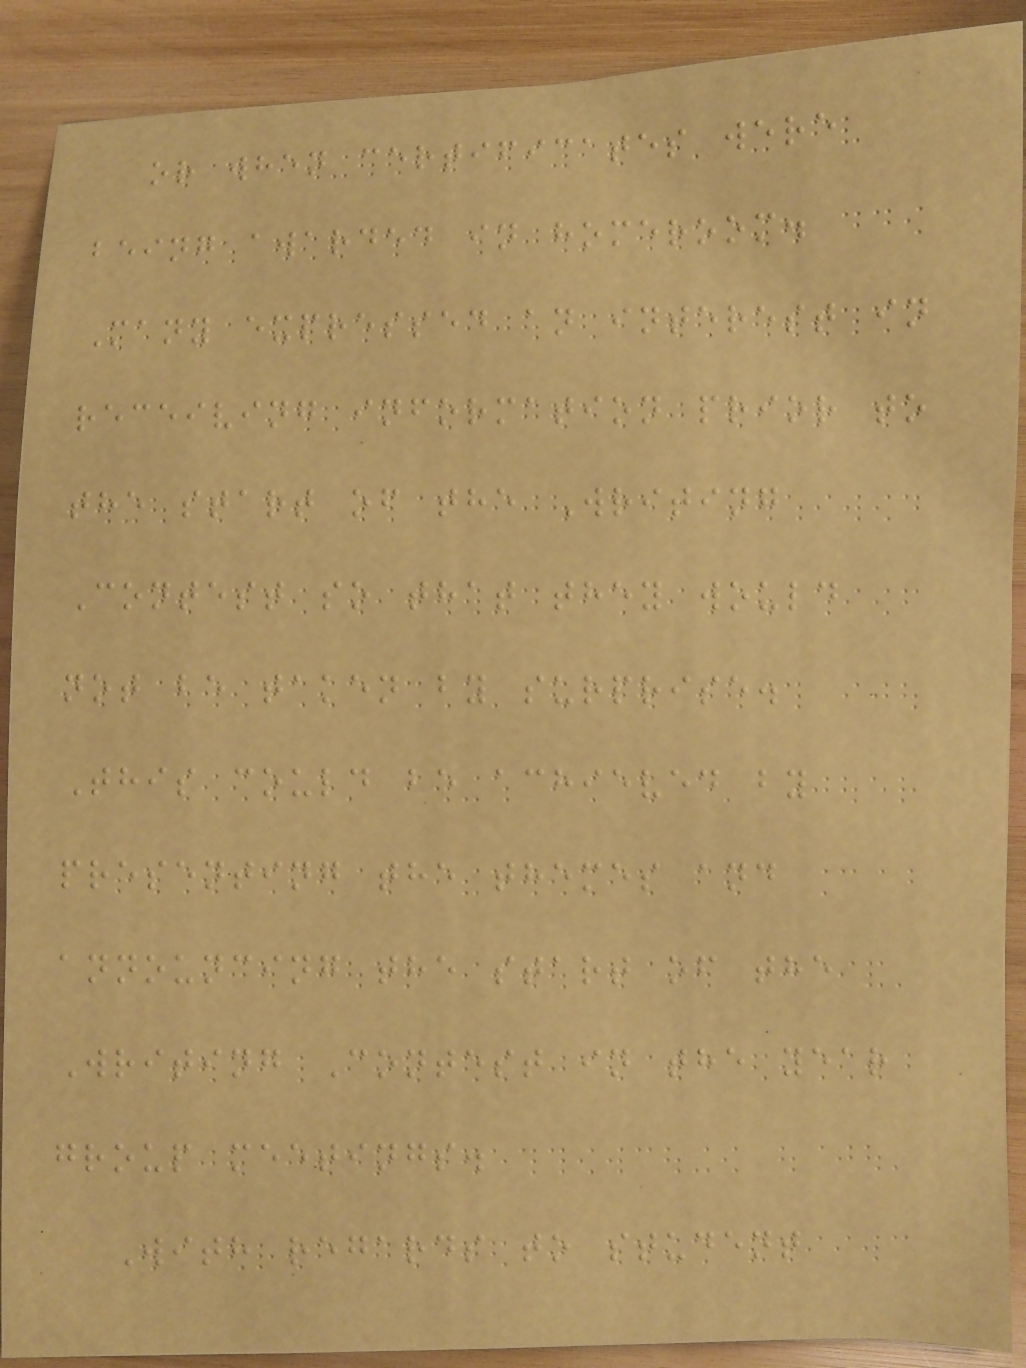or when certificates were
being awarded in homeroom.
Many expressed an interest in
receiving information prior to
the start of the Writing
Contest so that they would
not be taken by surprise.
This could be achieved by
presenting the themes and
announcing the start of the
Writing Contest in the year
group meetings.
With regards to student
